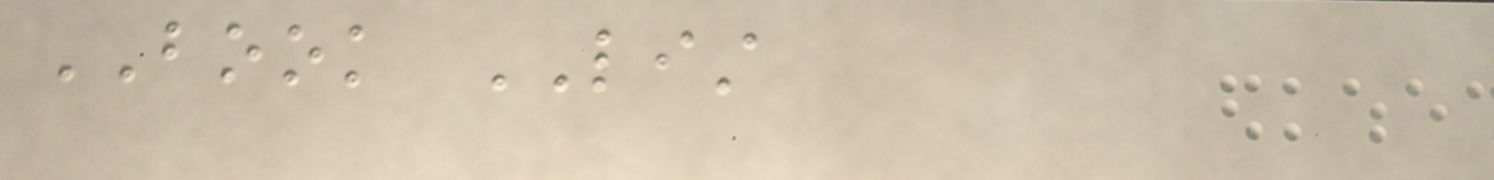BOOK LIST
